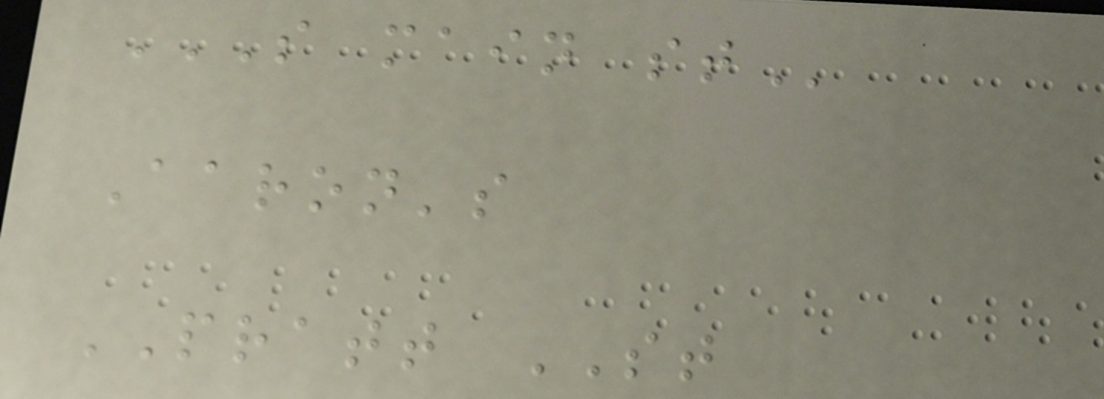S MAIN ST
Aaron's
PRATT ST
